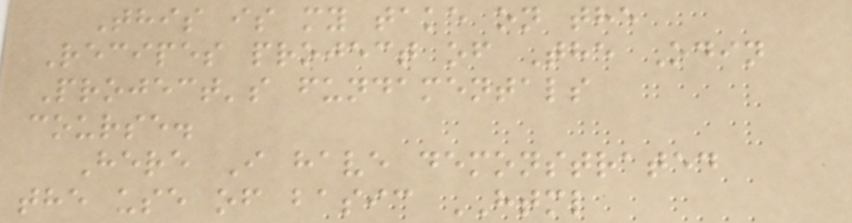This is my take on the
Recipes project of The Odin
Project's fundamentals
course.
Here I have demonstrated
the use of basic HTML
